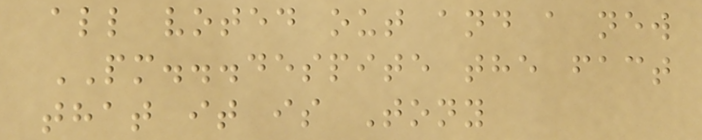all voted out and a new
PM...despite the fact
that it is Tony
